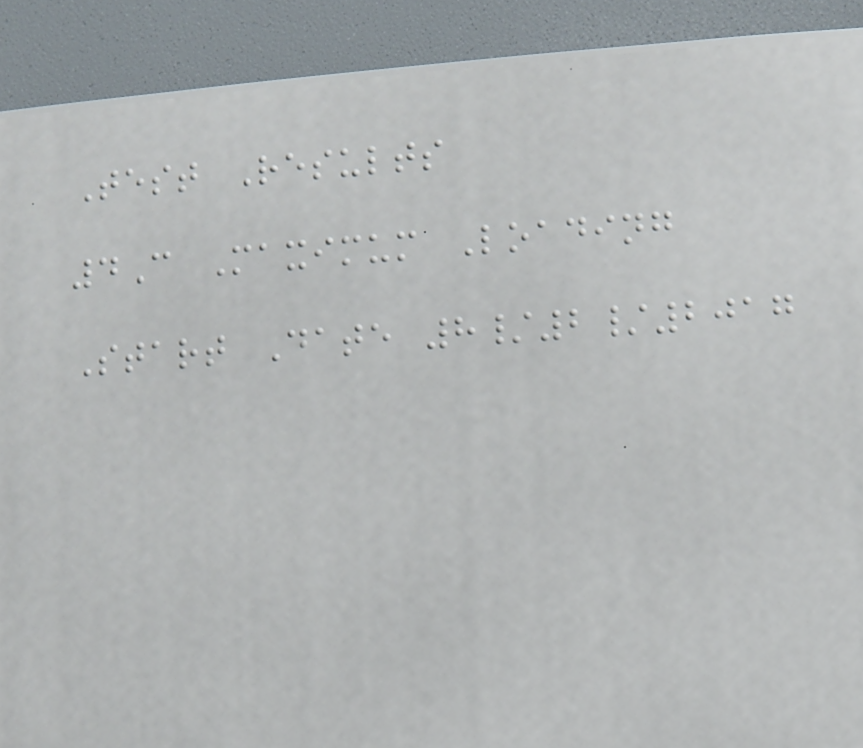Test Results
4C Maximum Loading
Start Date 8/2/2017
